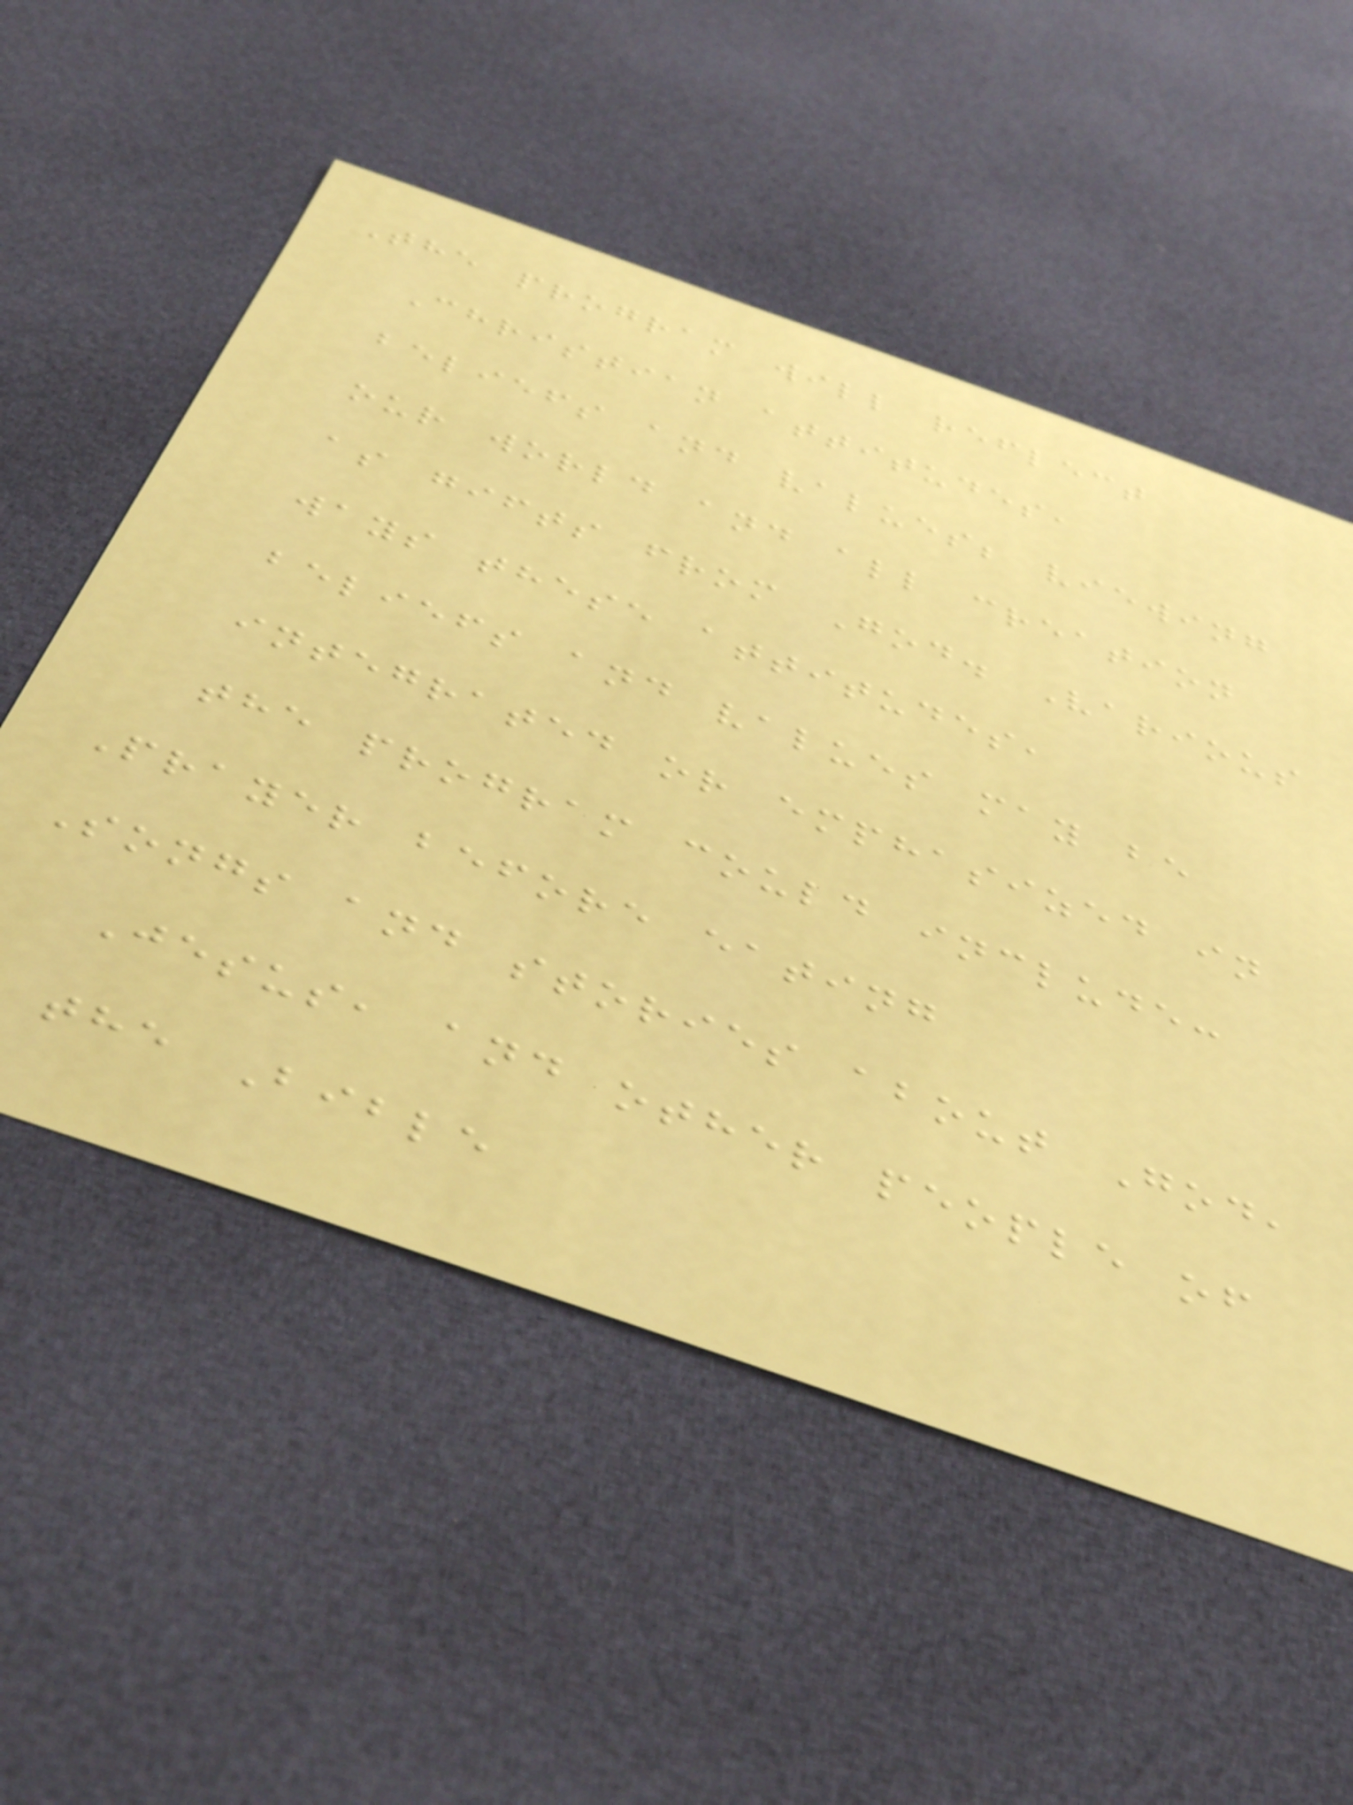The program will reflect
Christian attitudes,
beliefs and values; viewing
our world and all creation
as gifts from God. Various
ways these attitudes,
beliefs and values may be
integrated or emphasized in
the program could include:
Prayer before eating
Songs and stories about God,
Jesus, and other people of
the Bible
